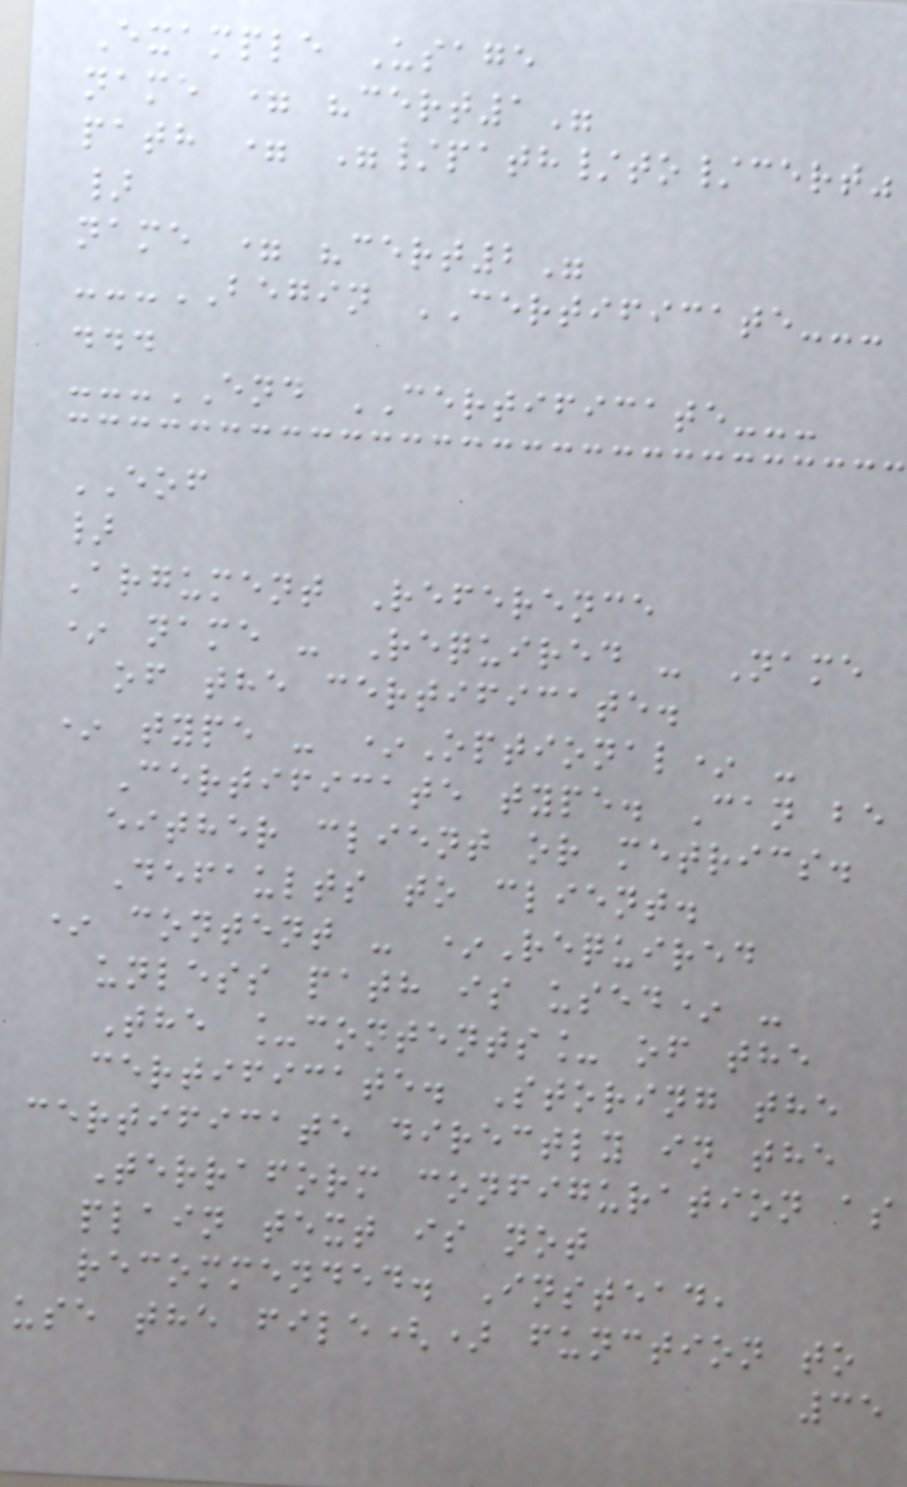Example Usage
name = "cert1"
path = "/path/to/cert"
}
name = "cert2"
---BEGIN CERTIFICATE---
...
---END CERTIFICATE---
EOF
}
Argument Reference
* name - Required - Name
of the certificate.
* type - *Optional* -
Certificate type. Can be
either client or metrics.
Defaults to client.
* content - *Required
unless path is used* -
The _contents_ of the
certificate. Storing the
certificate directly in the
Terraform configuration as
plain text is not
recommended. Instead,
use the file() function to
35
